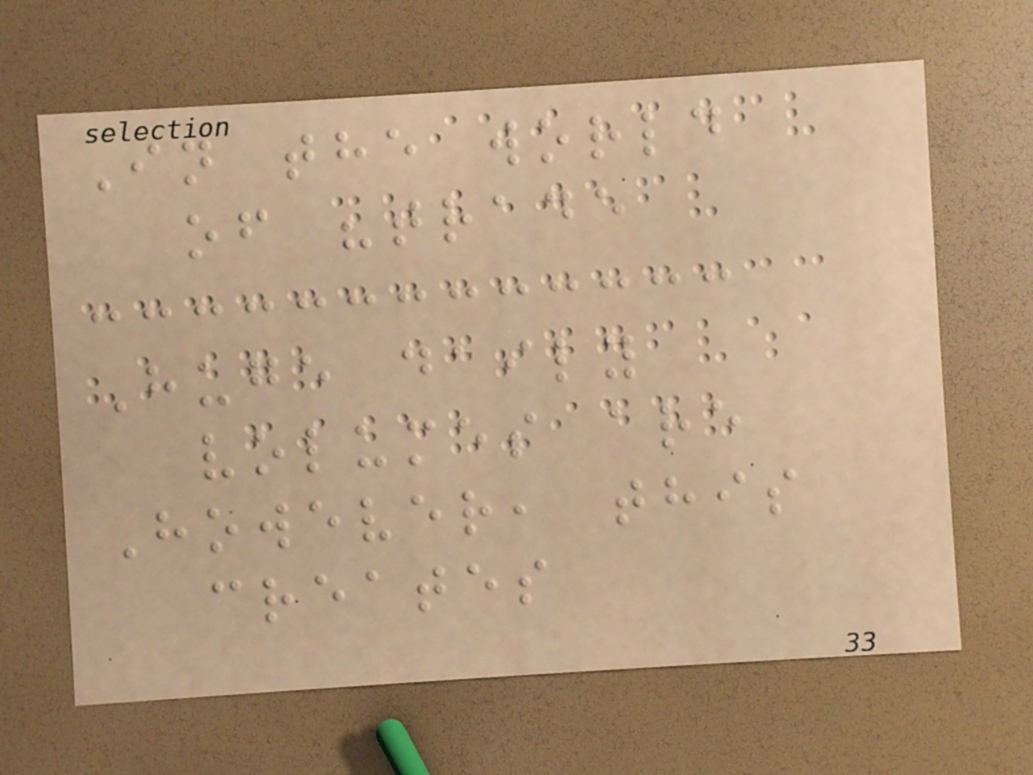In the world
of "trade
Huge daily
volumes are
However, this
creates
